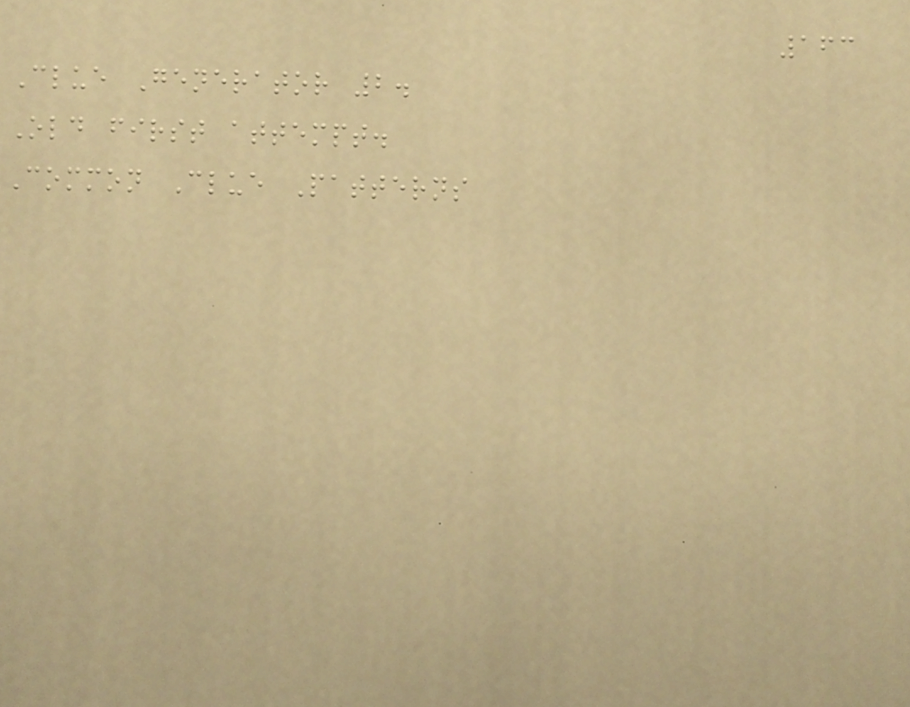163
Clue Generator 2.
Old first attempt.
Common Clue Patterns
